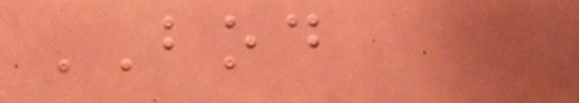BOD
